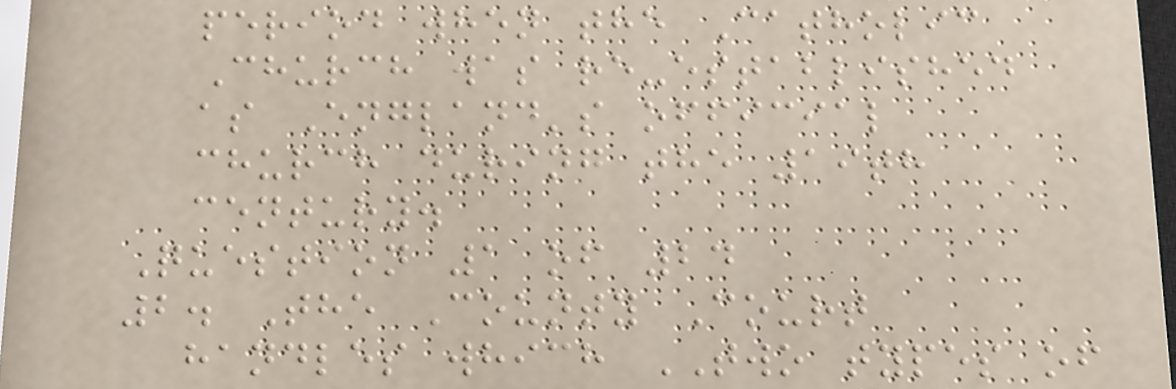period when the Catholic
Church was re-established
as England's official
church during the 19th
century.
Question 1 of 24
2. The County Court
handles which TWO types of
